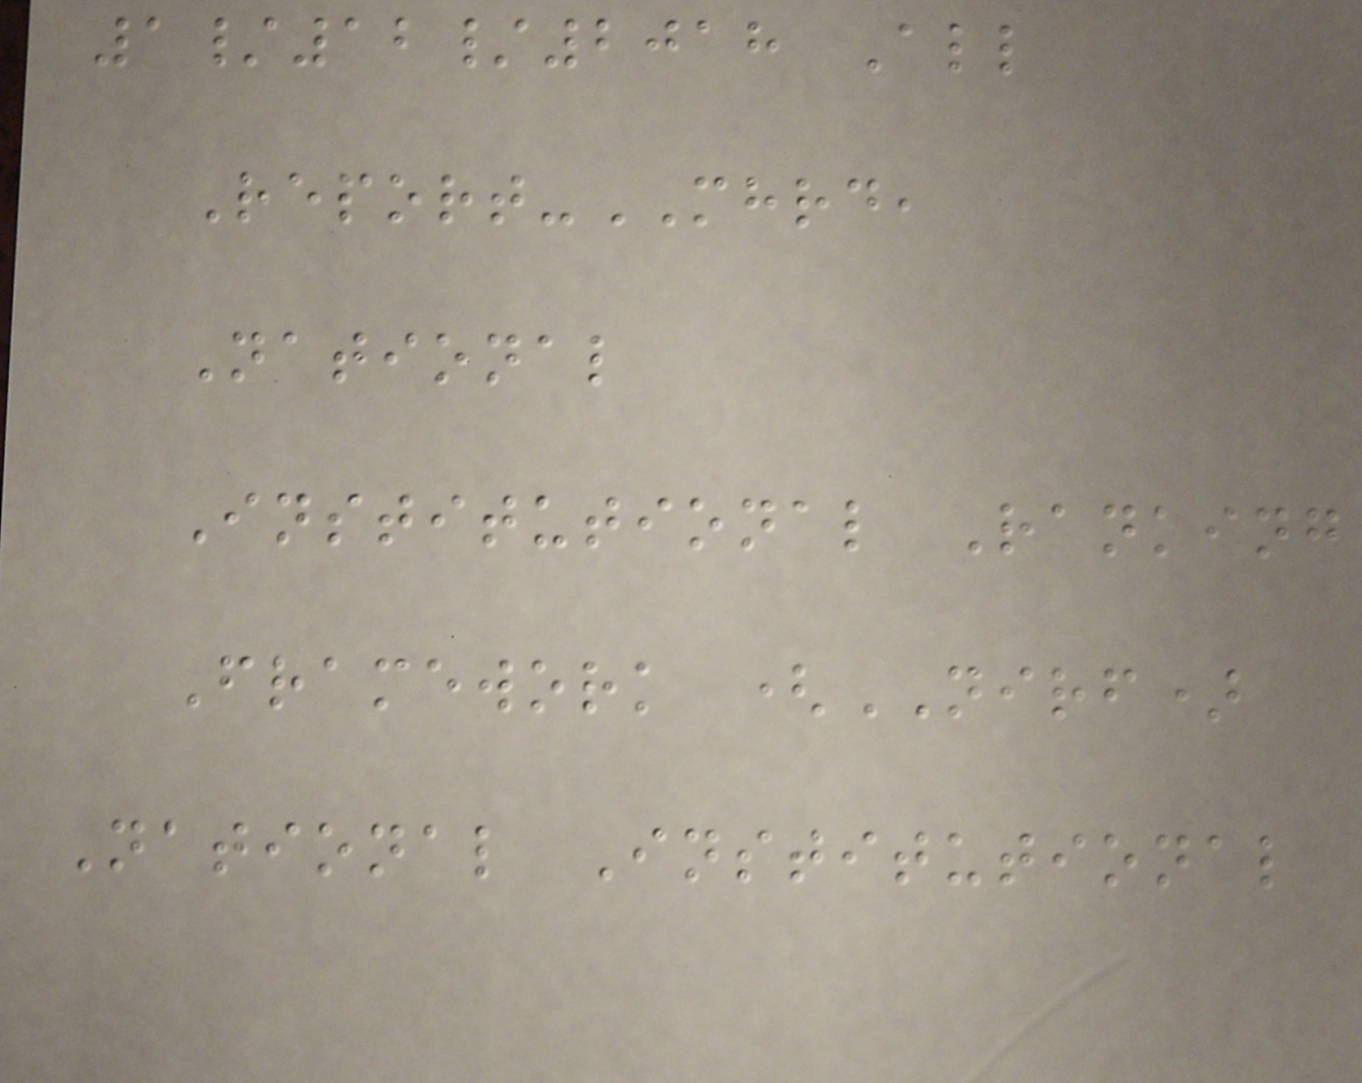1/12/2018 All
Report-MHRD,
National
Institutional Ranking
Framework (NIRF)
National Institutional
